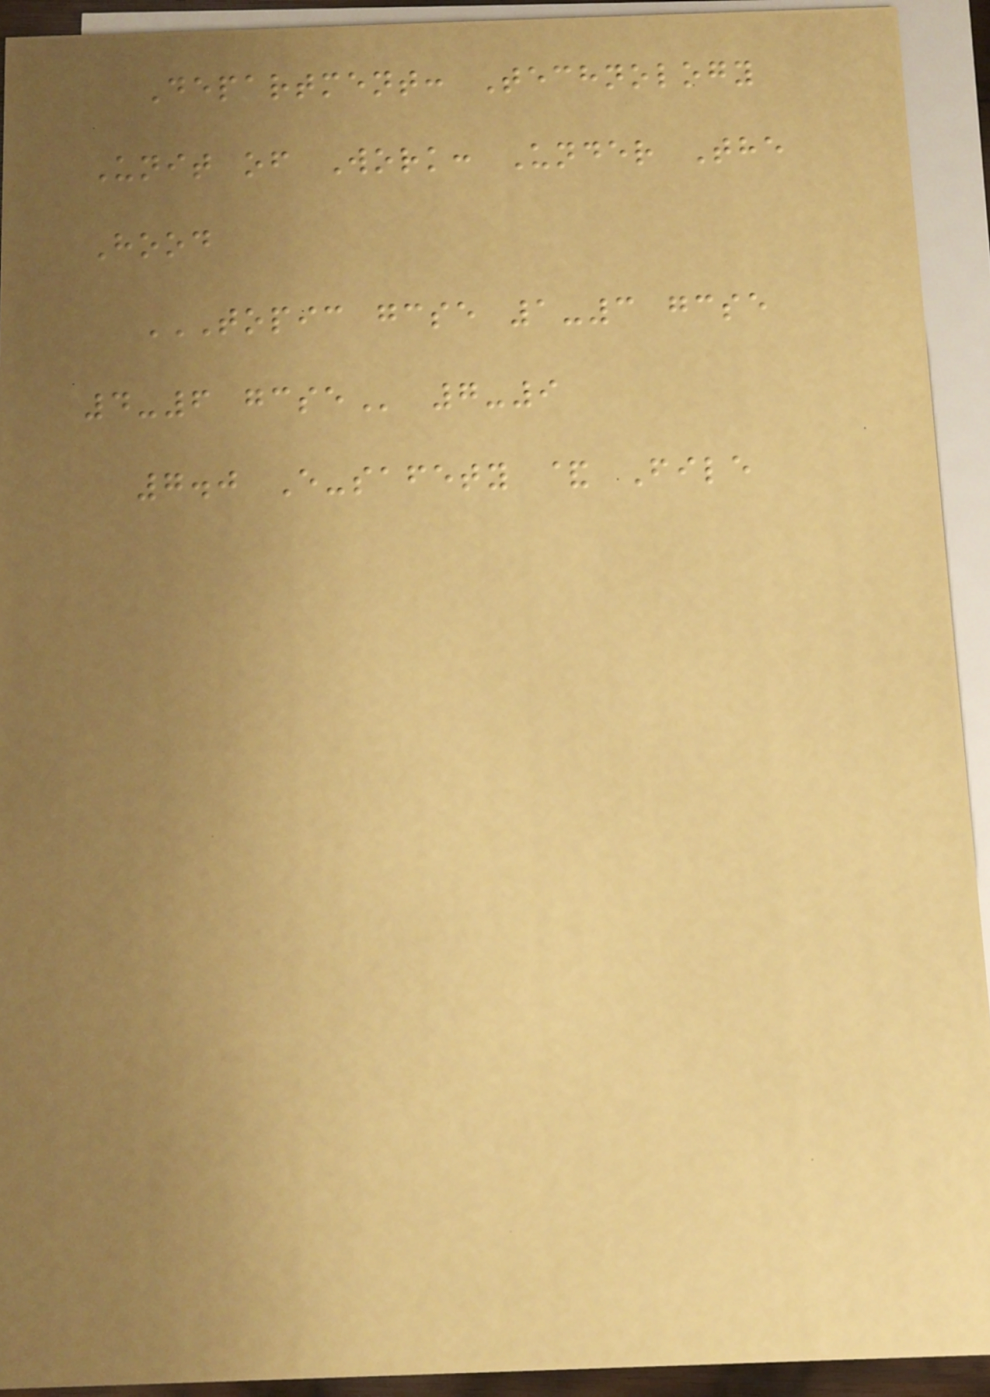Department: Technology
Unit of Work: Under The
Hood
TOPIC GCSE 1-3 GCSE
4-6 GCSE 7-9
7.0 E-safety & File
